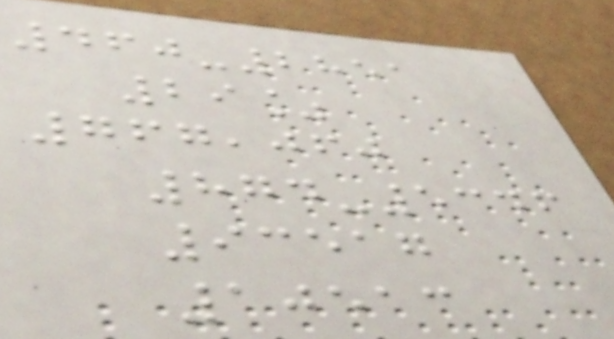460-2851
29%
767,060
874-5346
93517
10513
